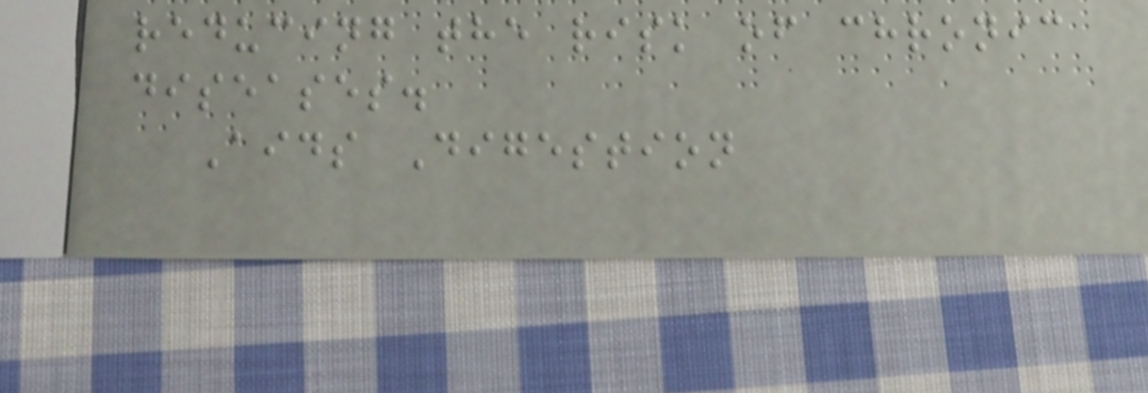reducing the risk of chronic
diseases.
Aids Digestion
